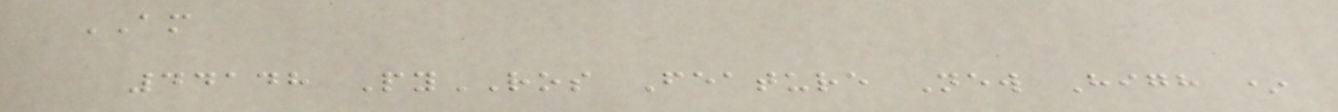AM
44148 PyROS Feature New High *
